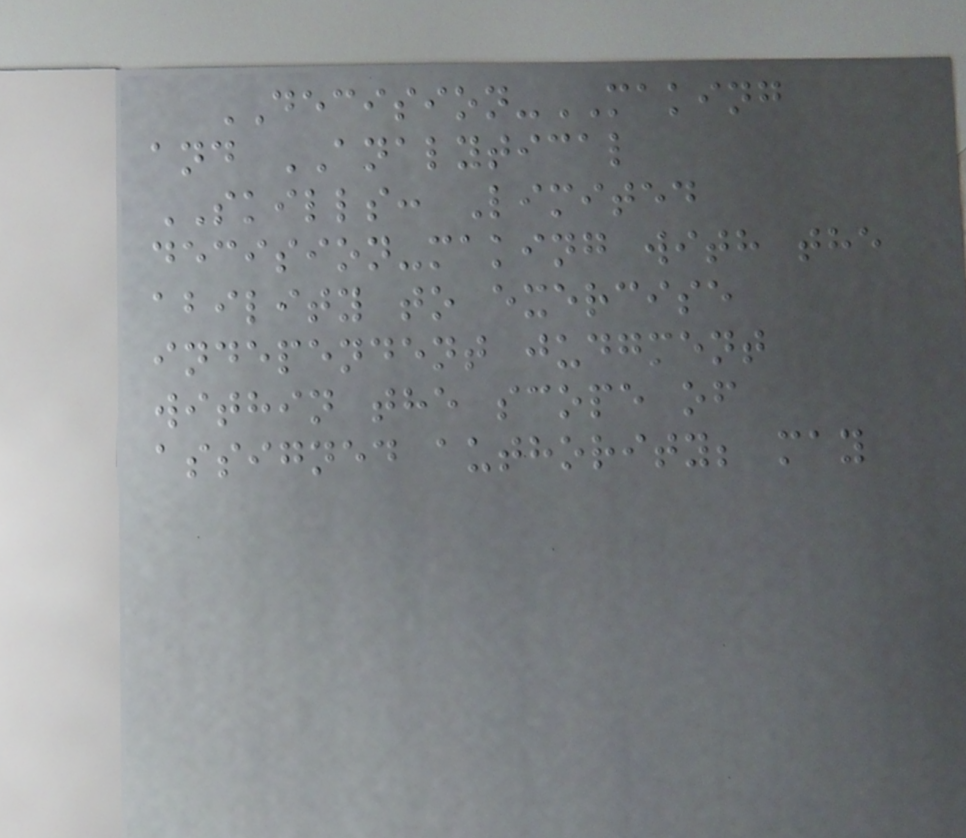DECISION-MAKING
and ANALYTICAL
SKILLS: Limited
decision-making with the
ability to exercise
independent judgment
within the scope of
assigned authority; may
